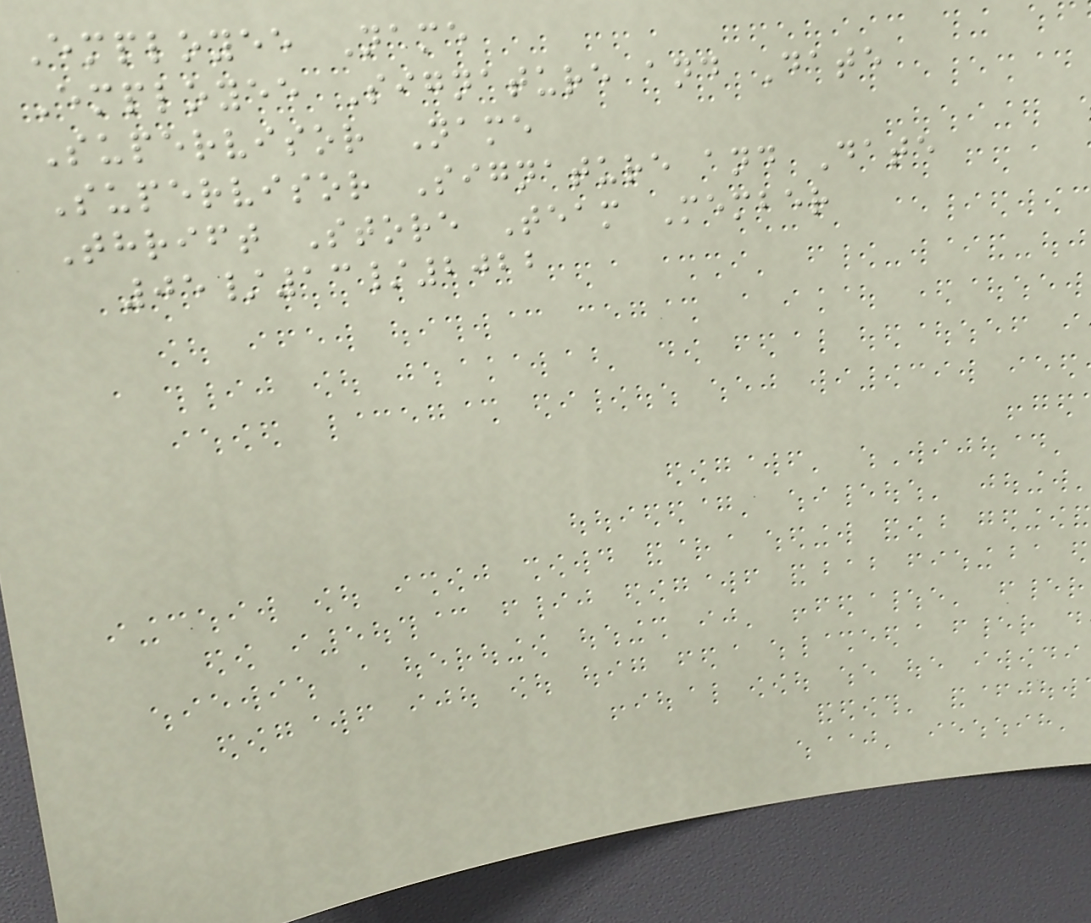Employee Name
Employee Signature and Date
Supervisor Name
Supervisor Signature and Date
Thrift Store Team Member
05/13/2022
